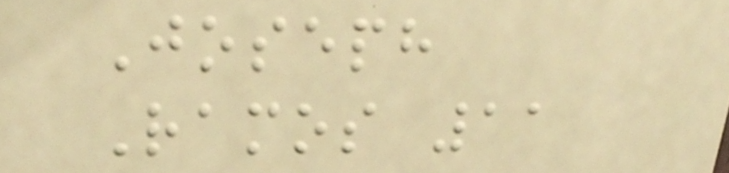Joseph
Ramos 11
